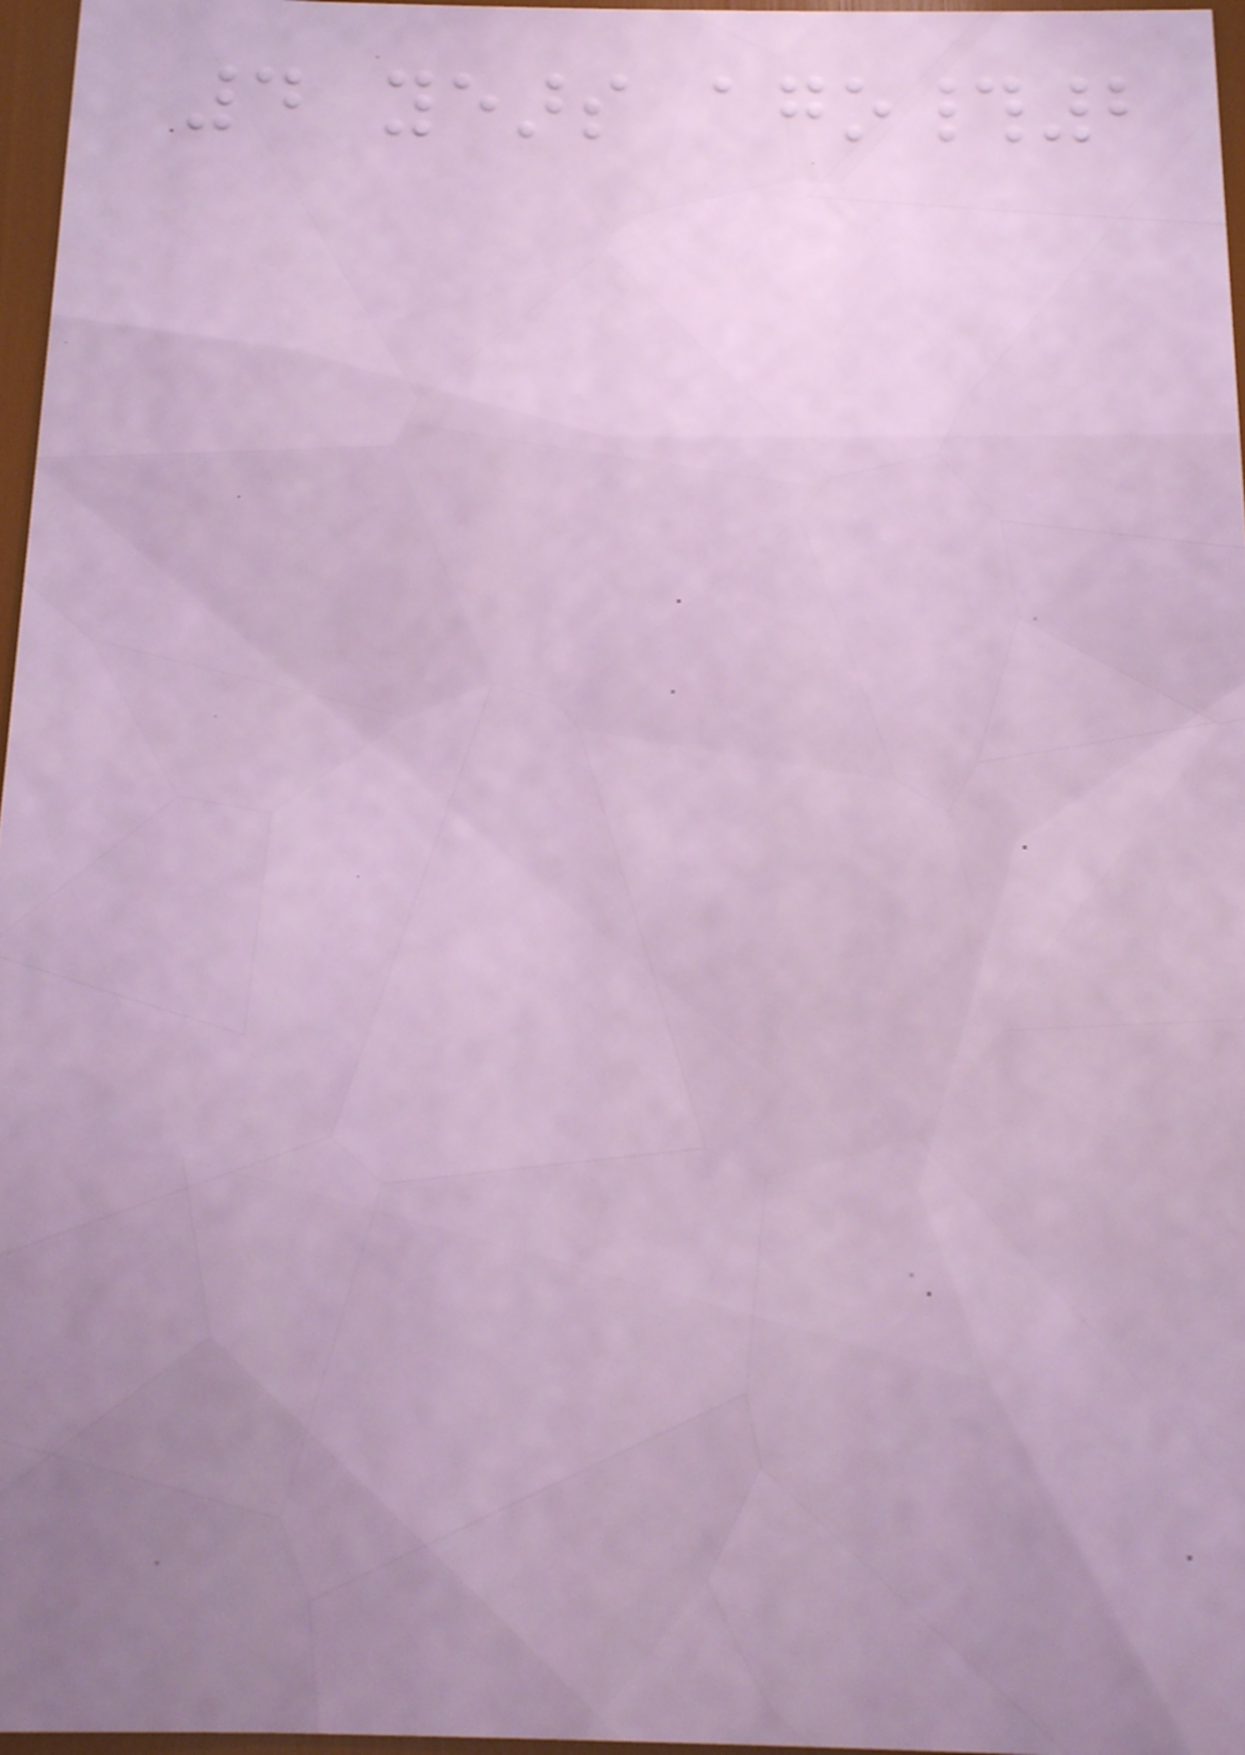4 years ago#2
